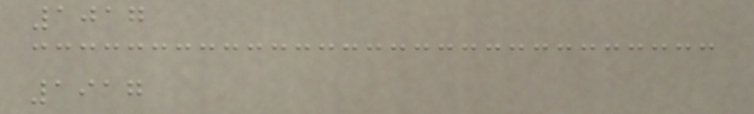1017
1917
